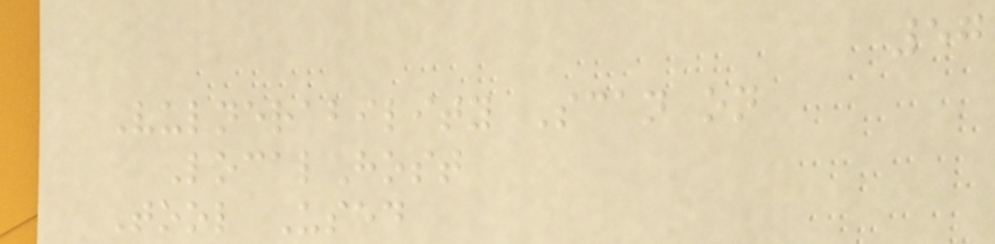57
Vulnerability Scan on
LocalHost
Tool Used
